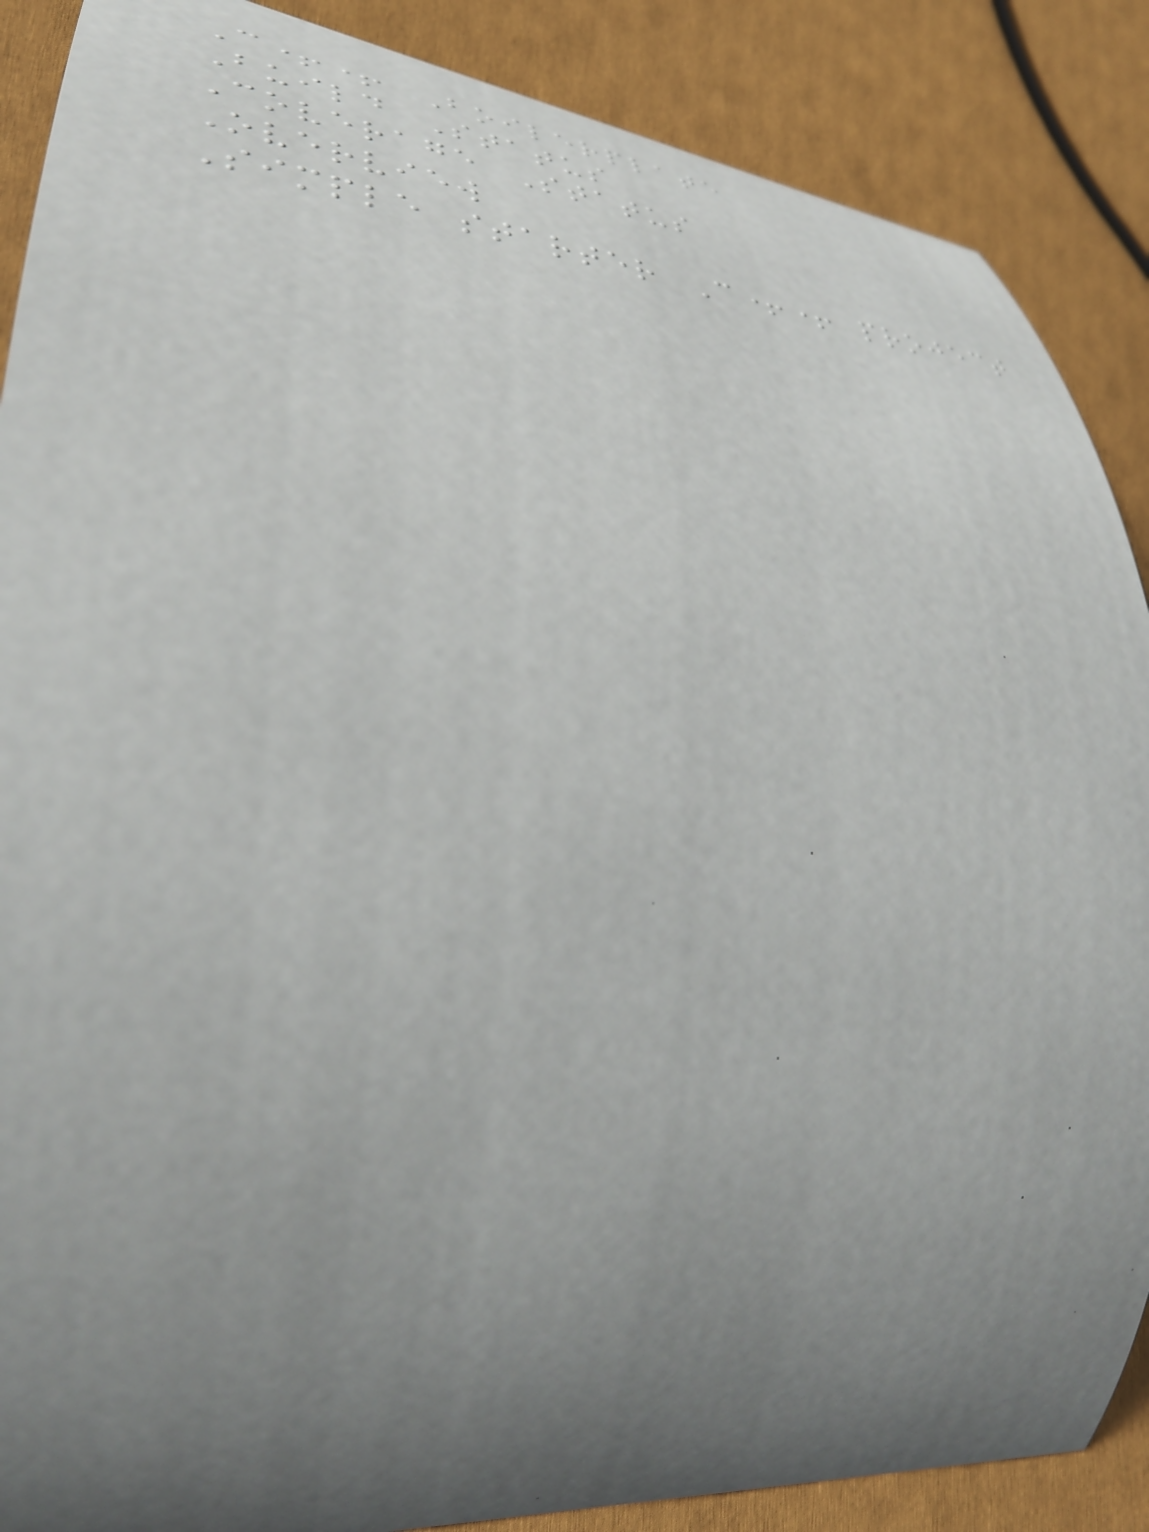C++ Boilerplate
Build Status
Coverage Status
Overview
Simple starter C++ project
